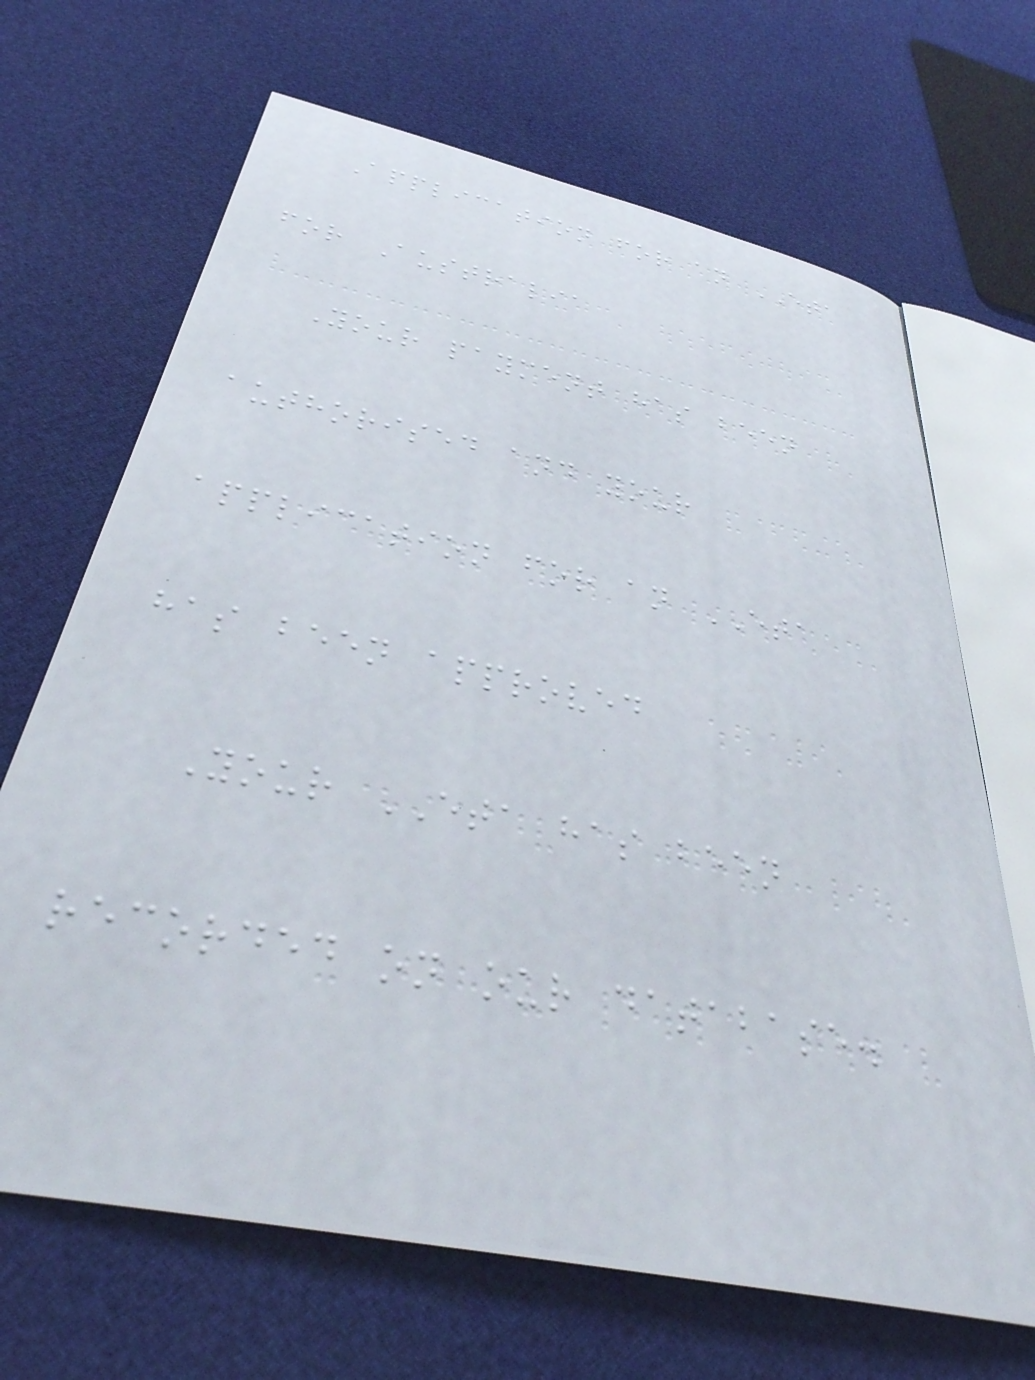Application for an ETA
for Australia
Your payment has been
authorised and your
application for an ETA
has been approved
Your ETA has been
recorded on our database.
